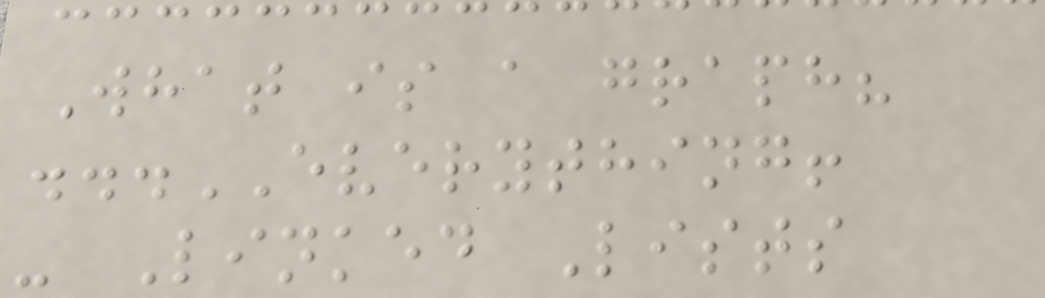What is a graph?
...EVERYTHING!
- Linked Lists
